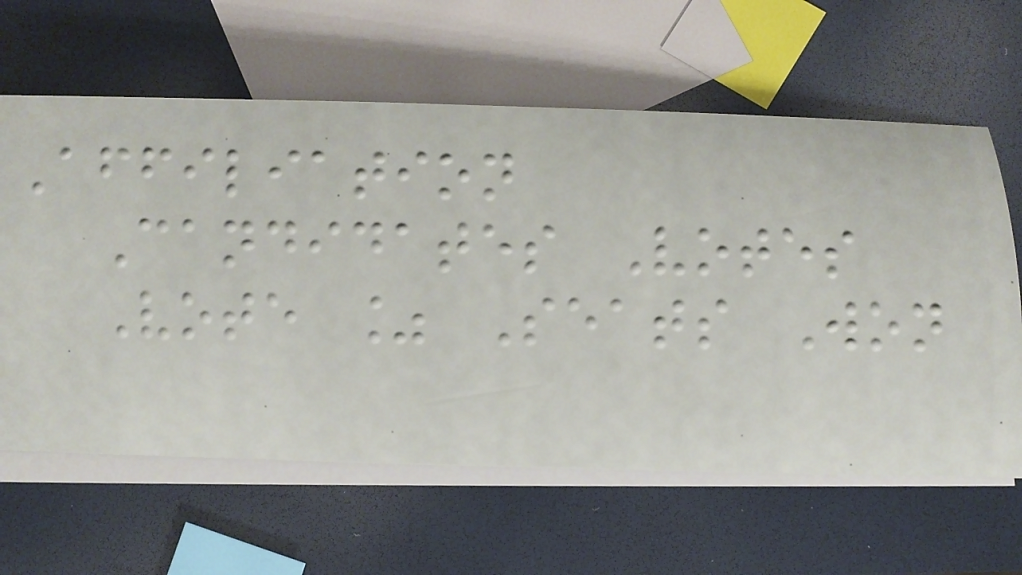Affiliation
Candidates Votes
Vote % Seats Won
